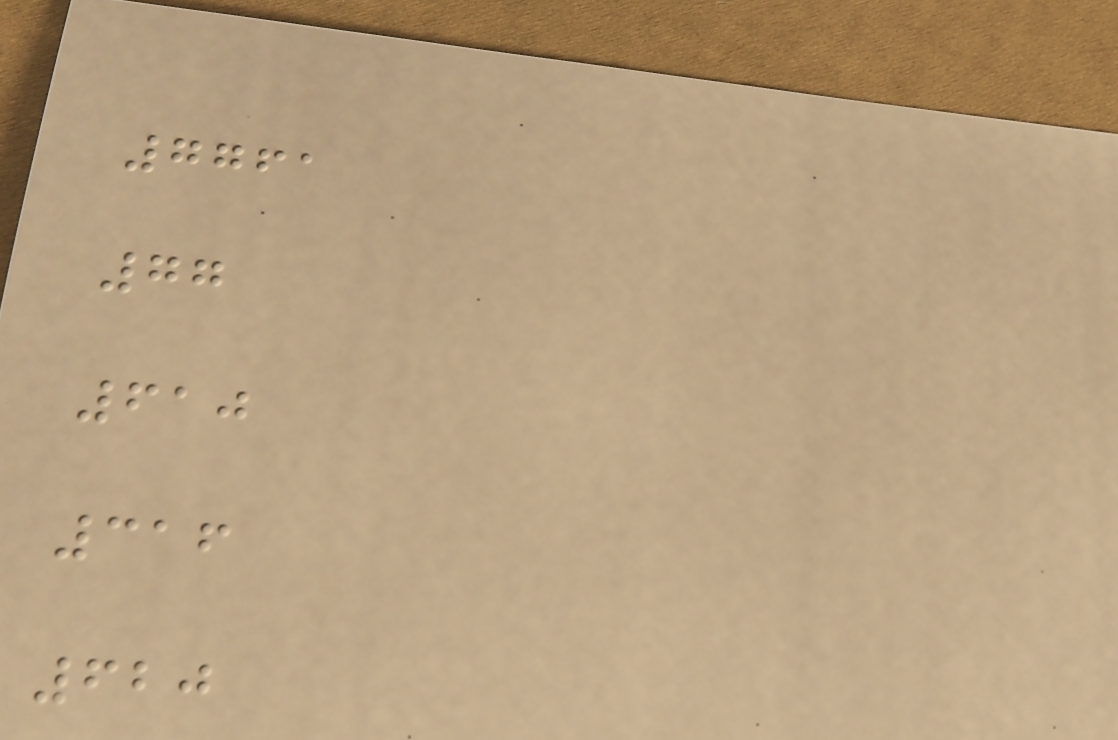7761
77
610
316
620
